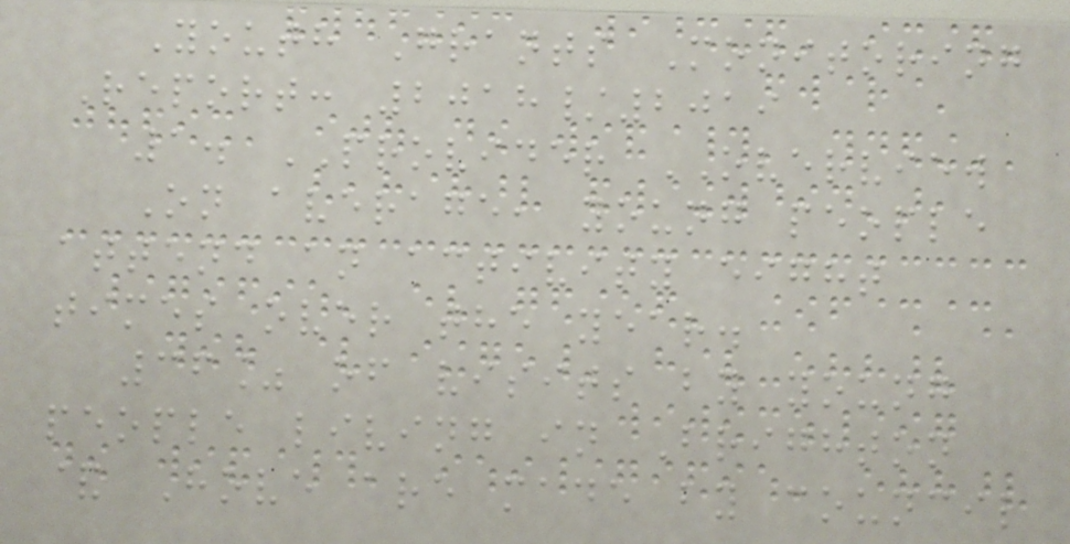Youth Grants Monitoring
Report: 2018/2019
1. PROVIDER OVERVIEW
On average, young people
attend an activity eight
times over the year.
36% of visits by young
people living in Brighton
& Hove are made by council
